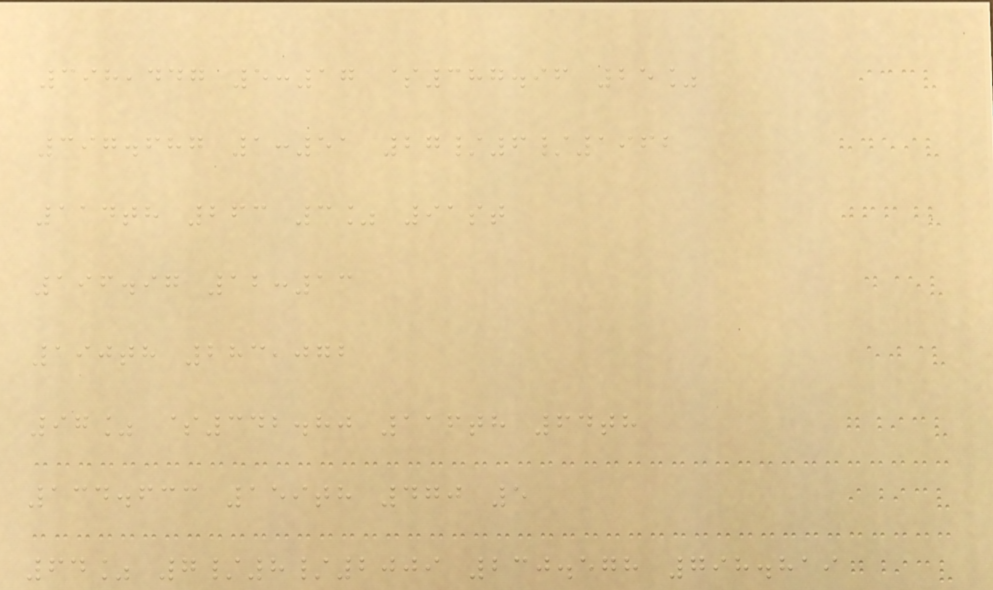398,447 5:17 $387.96 25%
397.687 1:51 27/6/1962
114th 263 3% 91st
196.97 12:13
190th 283,072
97% $342.80 116th 64th
134.633 159th 470 5
64% 7/8/2009 230.578 798.819
